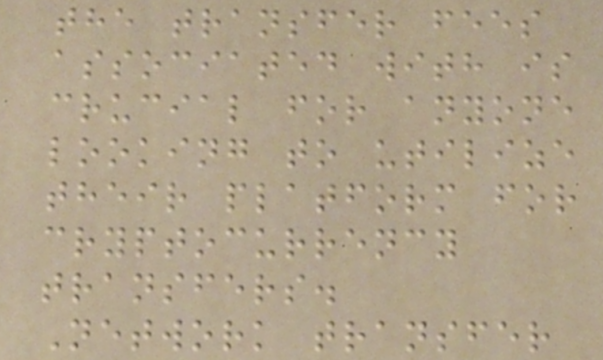the transfer fees
associated with is
crucial for anyone
looking to utilize
their platform for
cryptocurrency
transfers.
Network transfer
